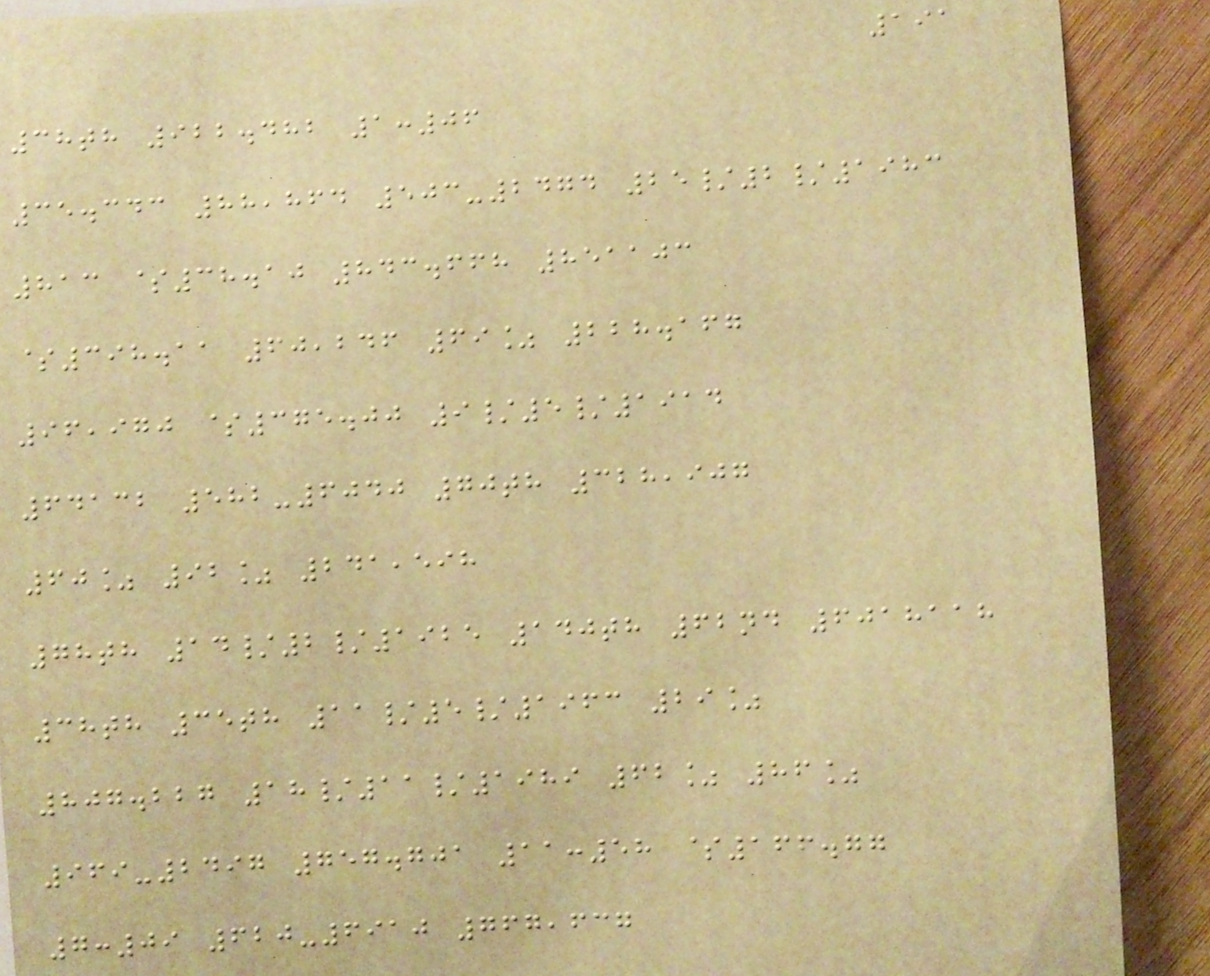191
38th 922.482 1:06
35.343 88,864 503-2474 25/2/1983
813 $38.10 843.668 851103
$398.11 60,246 69% 228.167
96,970 $375.00 9/5/1914
64132 582-6040 70th 328,907
60% 92% 241,598
78th 14/2/1925 140th 62nd 6018118
38th 35th 11/5/1963 29%
807.227 18/11/1989 62% 86%
969-2497 757.701 11:58 $166.77
7:09 620-6910 767,637
